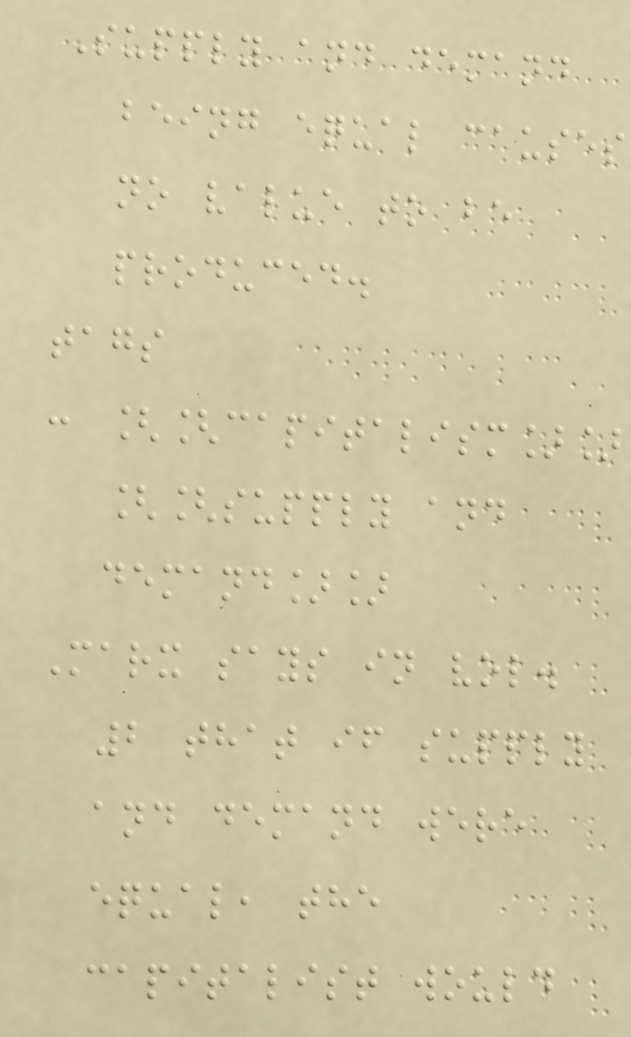Supply and demand
being equal causes
no value to be
produced.
tags
: [[capitalism]]
[[supply and
demand]]
Marx says in vol.
2 that if supply
and demand were
equal, the
capitalist would
